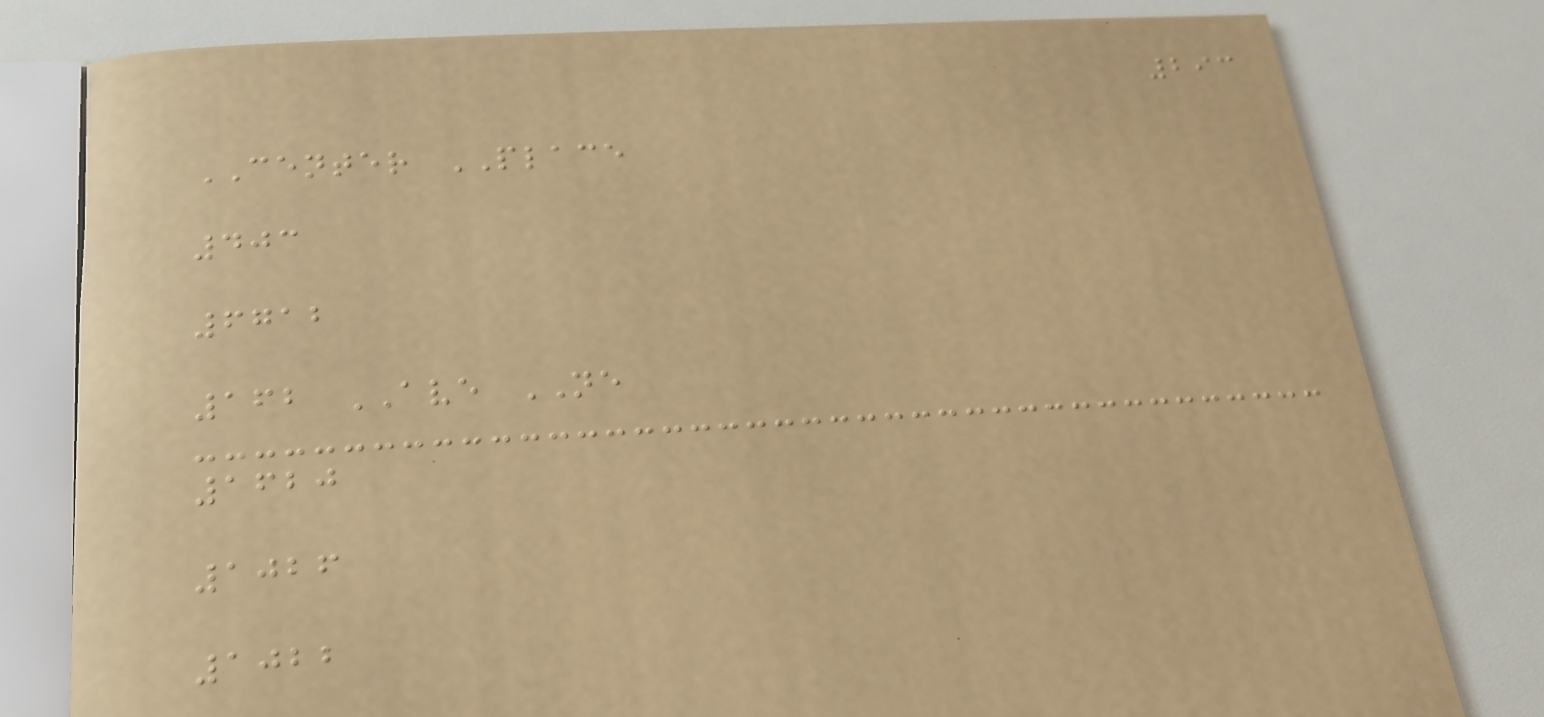293
CENTER PLACE
403
6712
162 AVE NE
1620
1026
1022
